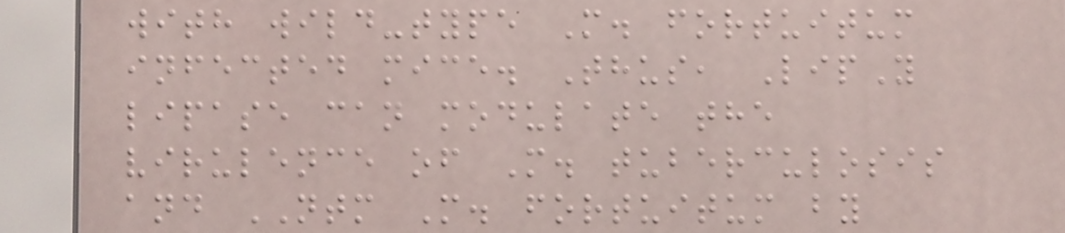with wild-type M. fortuitum
infected mice. Thus, LipY
lipase can modulate the
virulence of M. tuberculosis
and NTM M. fortuitum by
